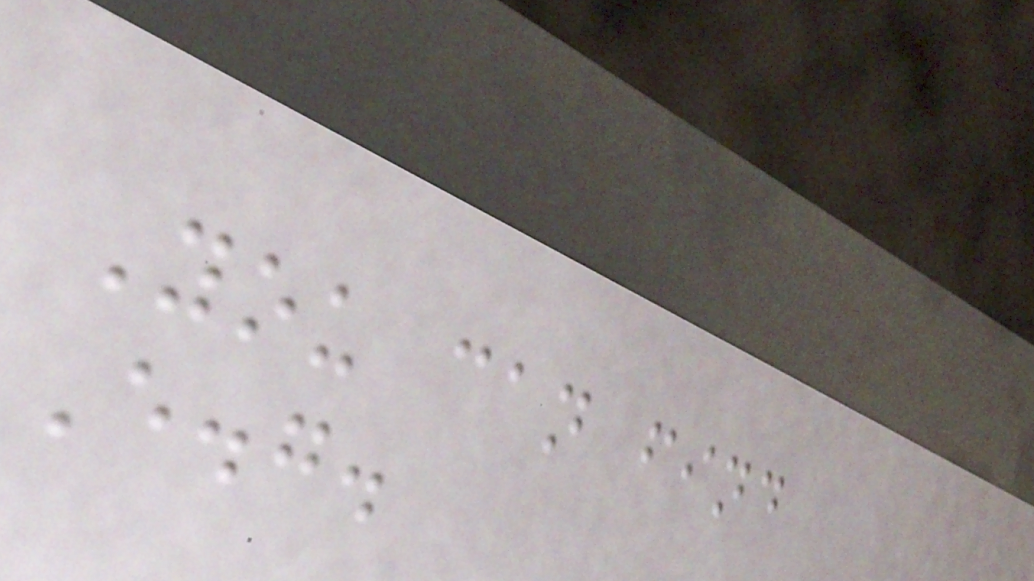You can find
E.g.
